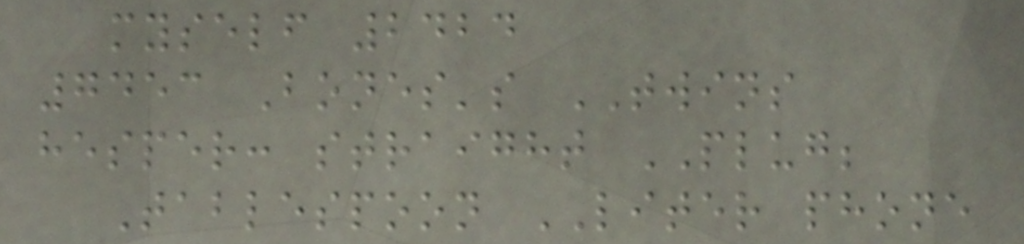myself 2424
7453 Bones's TWINS
hesper: straight PLUG;
Tablespoon LITER phone
